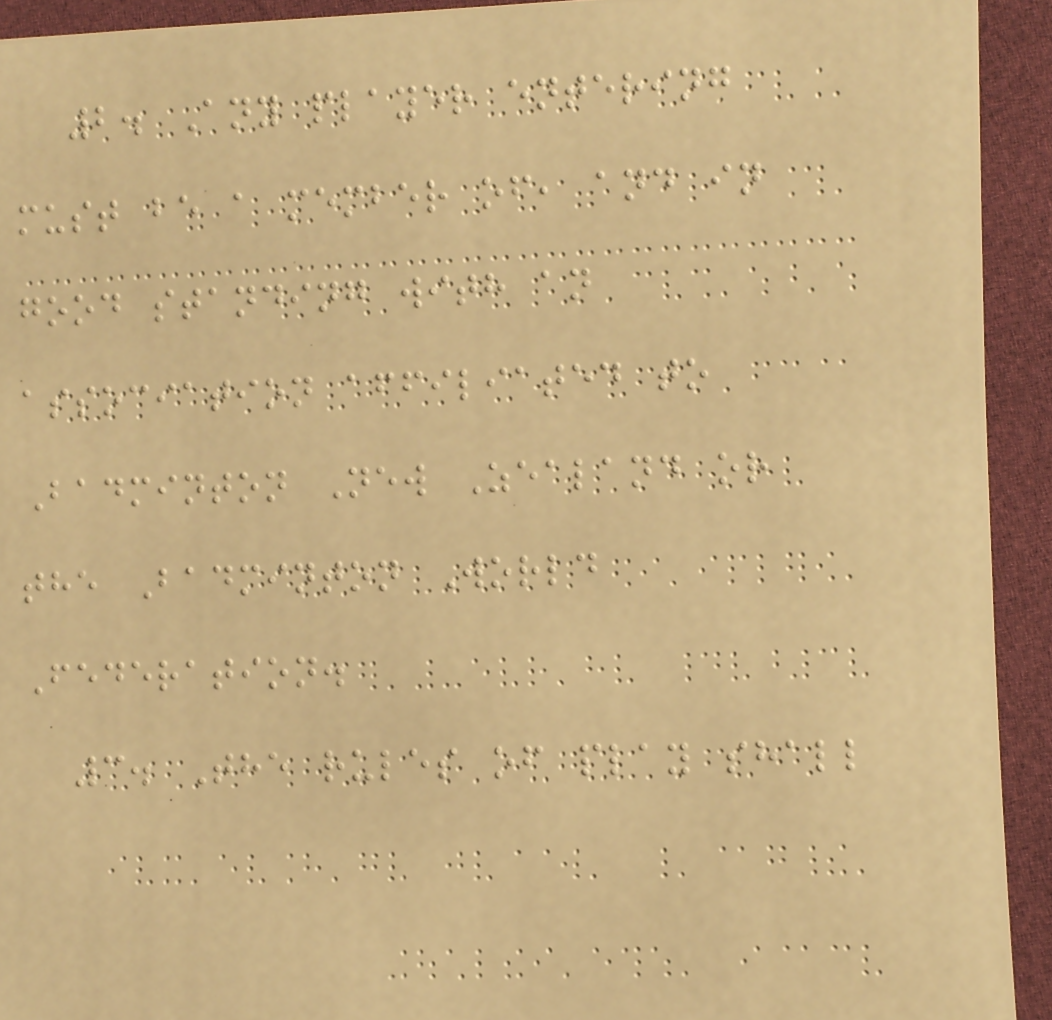2. Any player entering
must be a member of, and in
good standing with an
association affiliated to
Badminton New Zealand or
the Badminton World
Federation.
3. The rules of play shall
